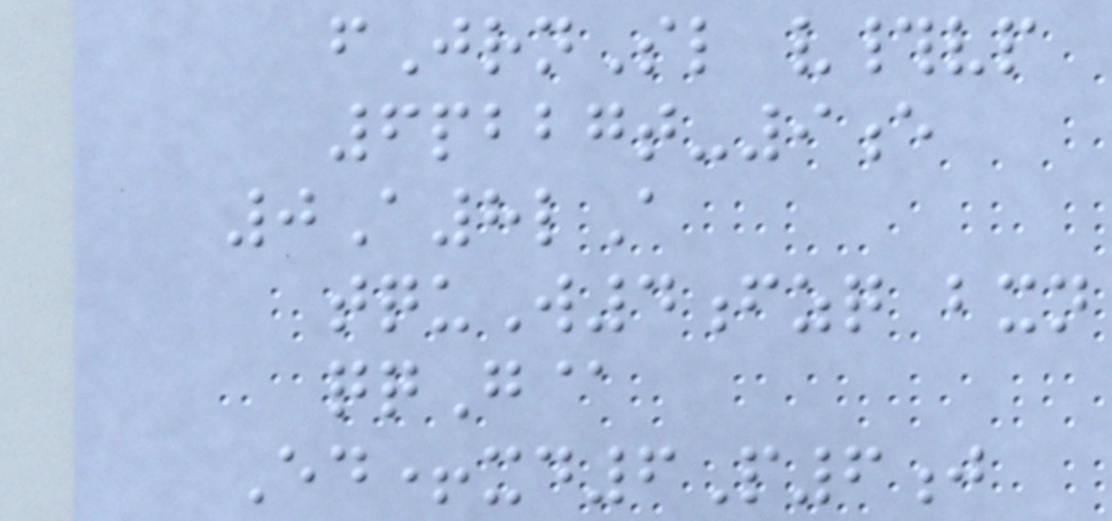fJrnSl v#vp
6pbbgt-9e
0A8lA
tquW4fzq bxn
qqG@
Ed+xd6P6j
